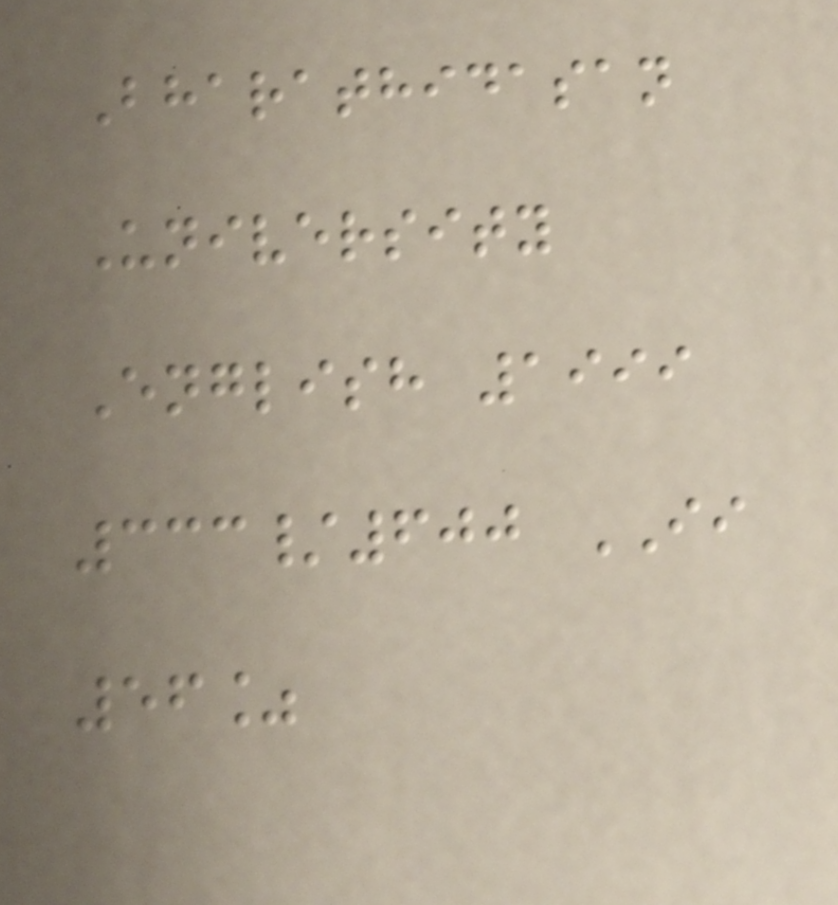Bharathidasan
University
English 1999
333/600 II
56%
